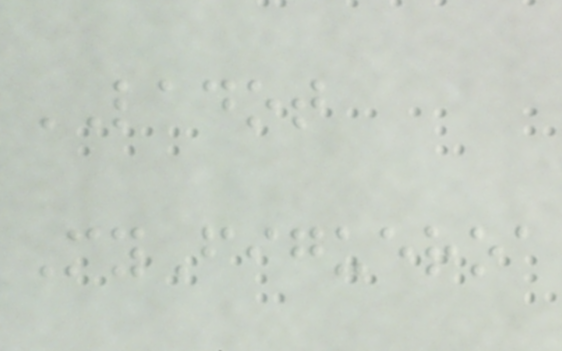LADOT
MyFigueroa
